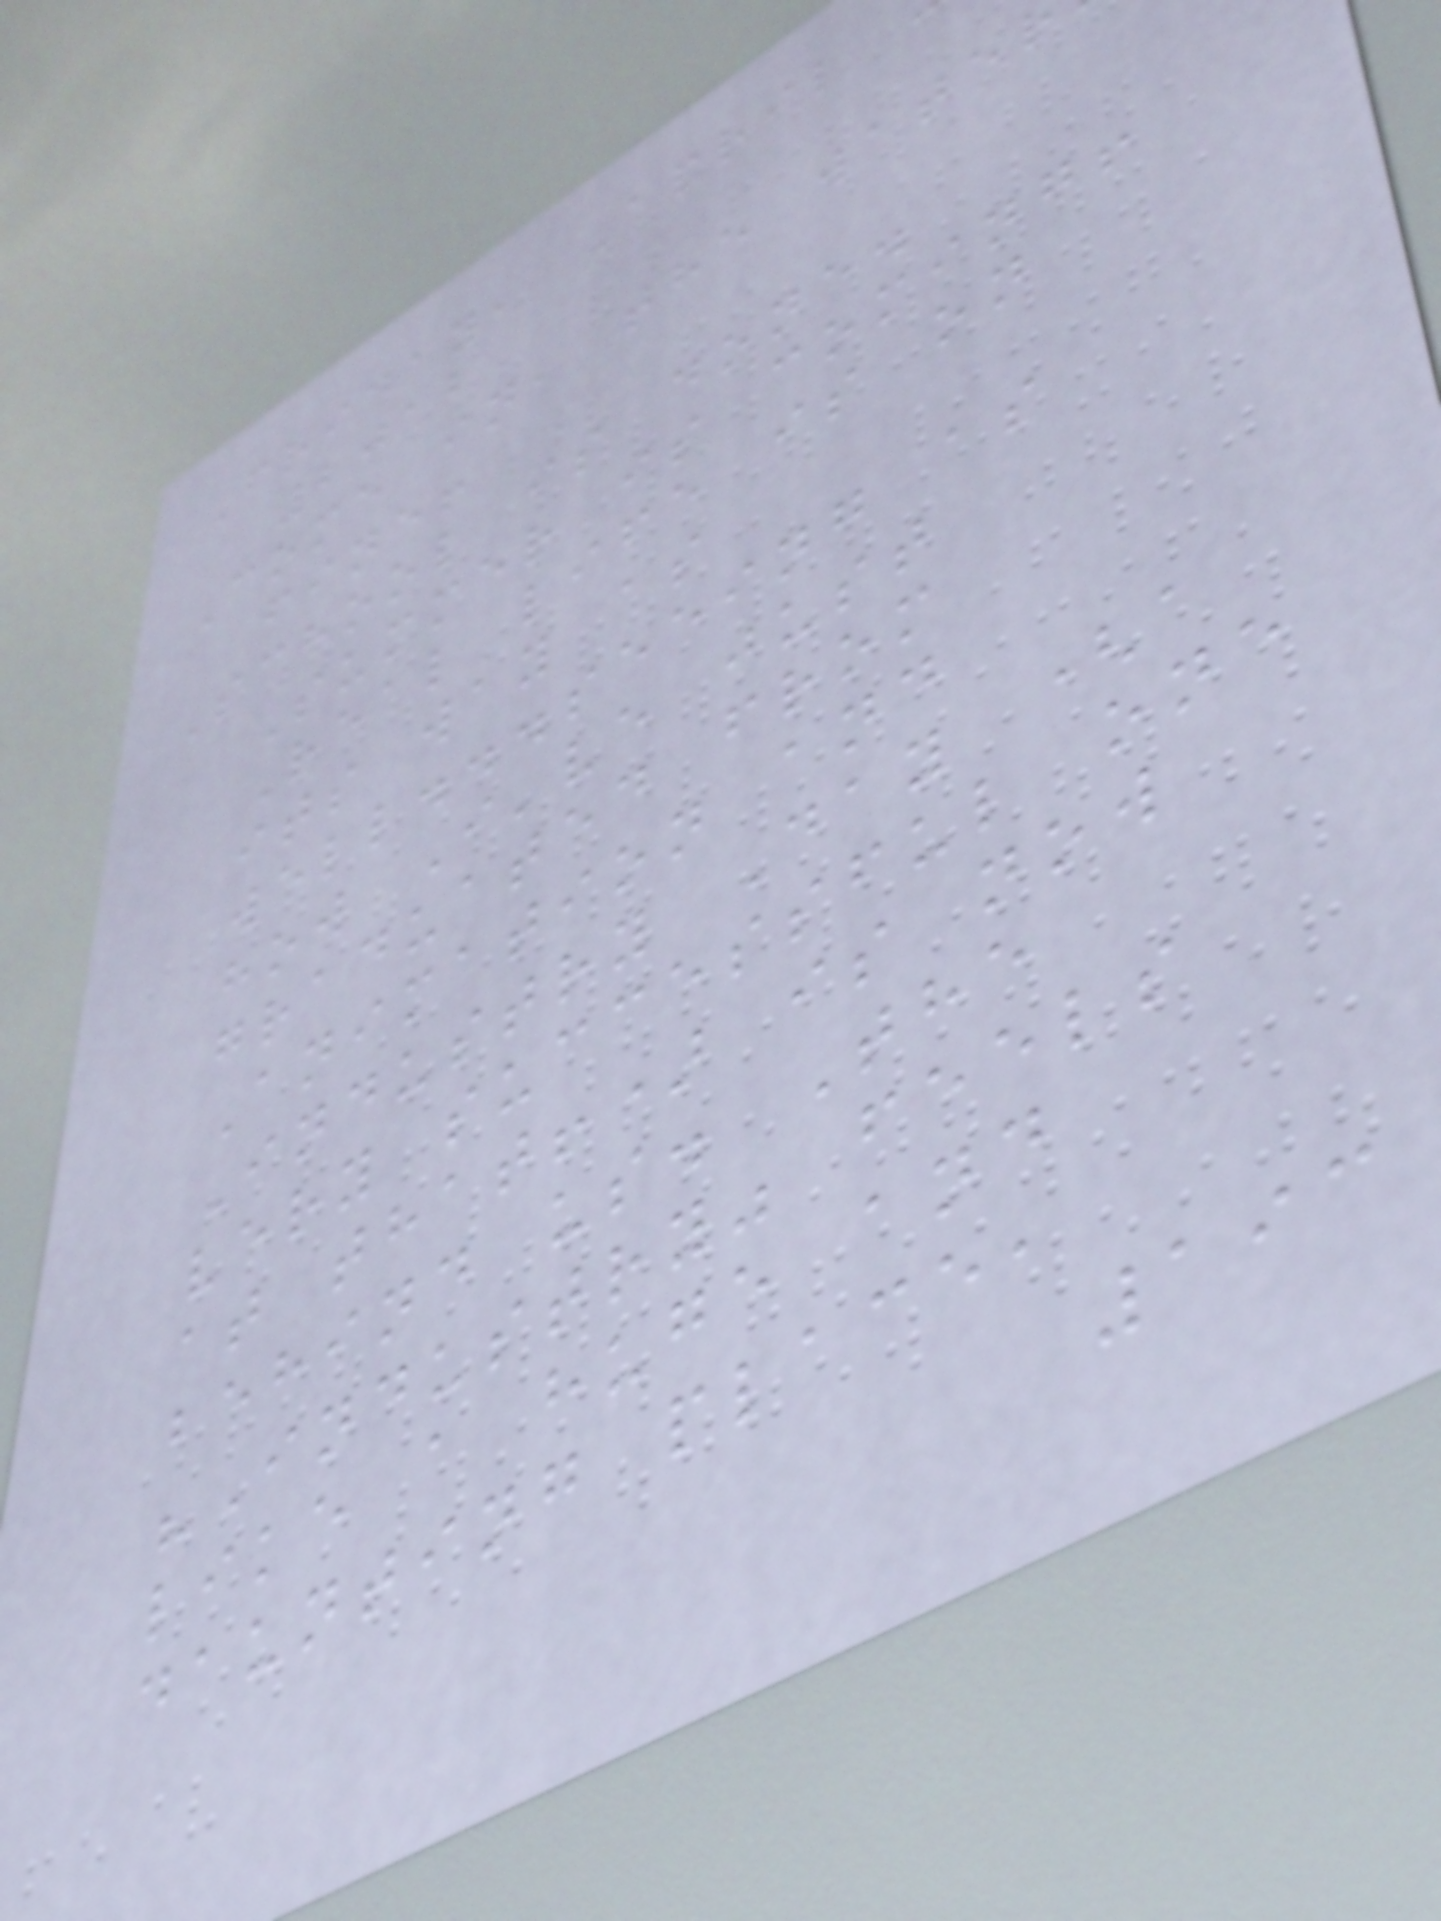Friday, April
2012
Come in, the wate
fine!
School is done.
Summer is coming!
Real life is on
its way as
well...seeing as
how I've just
graduated from
Animation and
Industry Day (a
very successful one
at that!) is now
behind us. The
"Industry" feels
like a huge and
daunting place,
193
